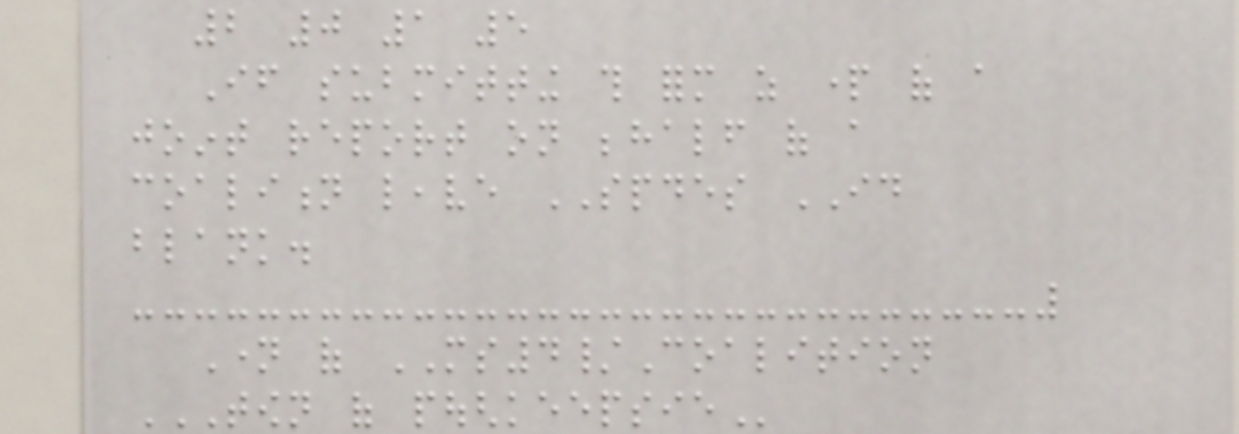2 0 1 5
If submitting this form as part of a
joint report on behalf of a
coalition leave SPDES ID
blank.
Name of MS4/Coalition
TOWN OF POUGHKEEPSIE
